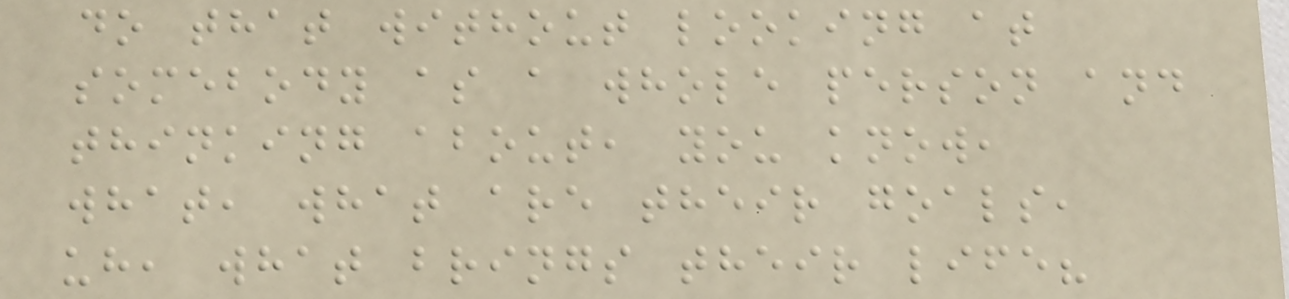do that without looking at
somebody as a whole person and
thinking about, you know,
what, what are their goals,
uh, what brings their life?
